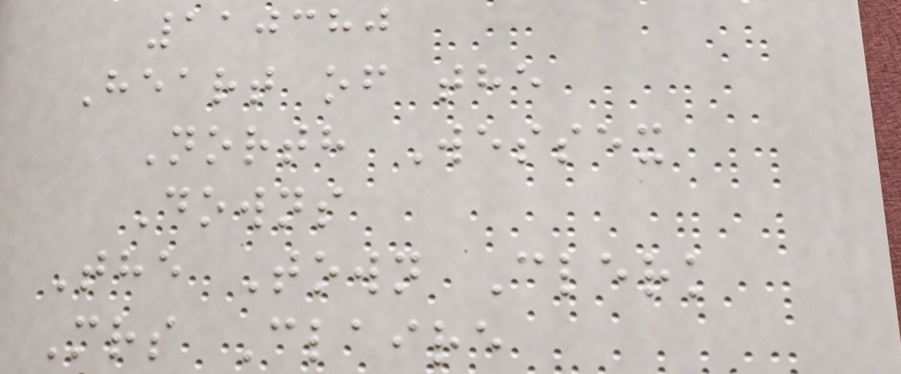110380
Heart of the
North Wessex
Downs
The Town Clerk
Mrs Claire
